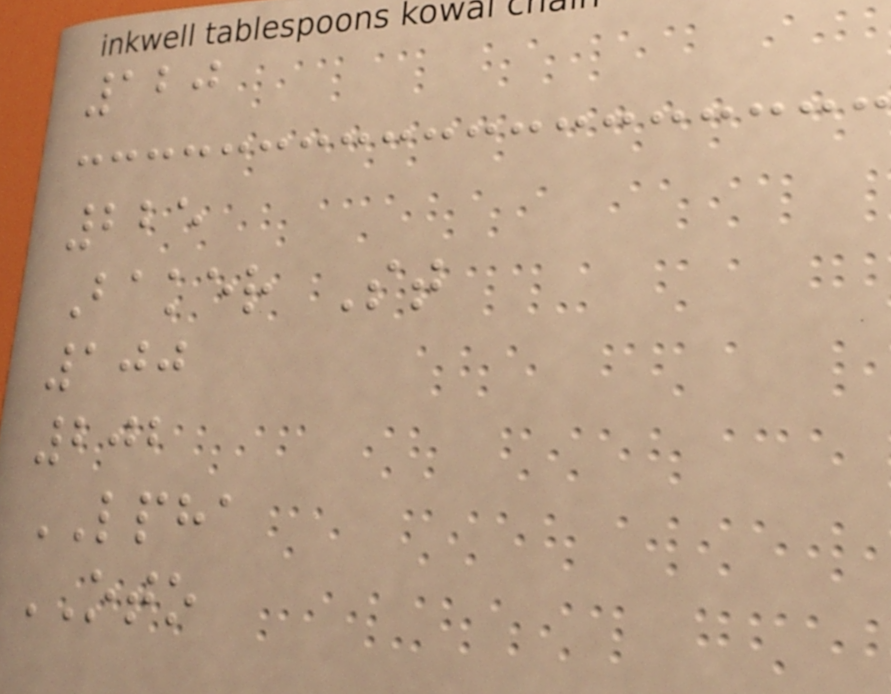120
225
Baker St
100
202
LPHA
OTO
